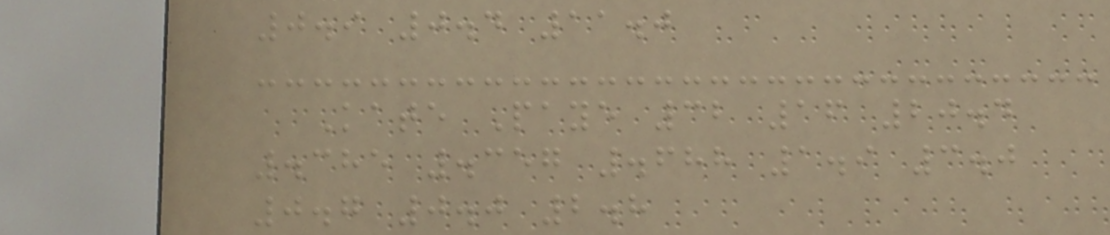0.9 0.4 11.0
Kate Paye 32 16 20.4
.385 .357 .688 1.9 3.0
0.7 0.0 2.8
